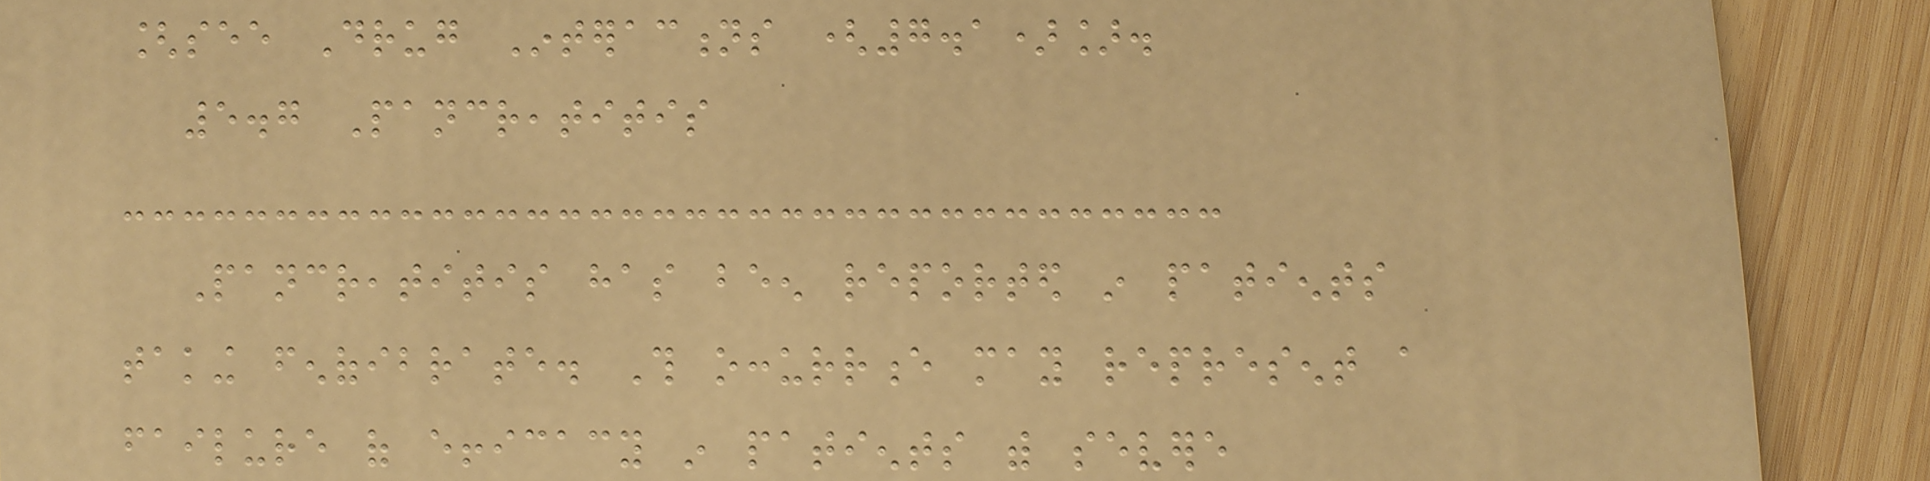[see Drug Interactions (7.1)].
5.7 Pancreatitis
Pancreatitis has been reported in patients
taking fenofibrate. This occurrence may represent a
failure of efficacy in patients with severe
